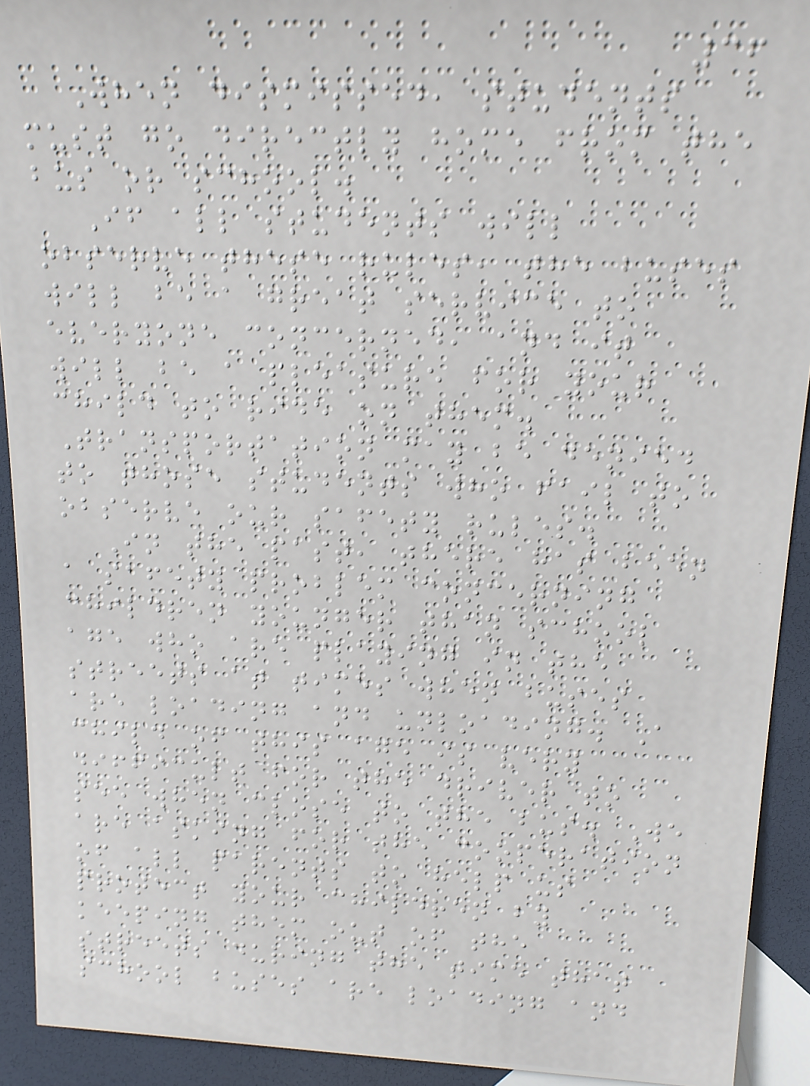36
When dismissed, students
must go directly home from the
bus or school.
If all students will
observe these rules, the buses
will be a great service to
everyone concerned, and it
will be a pleasure for your
child to ride on them.
Transportation may be denied
to those students who fail to
observe our safety rules.
In the past, there has been
a safety problem concerning
children younger than school
age who are playing in the
streets at times when buses
are loading and unloading. A
child of this age is very
difficult for the driver to
see when close to the bus. We
are asking for the cooperation
of all parents to help us
protect your children by
keeping them out of the
streets during the time that
school buses are loading and
